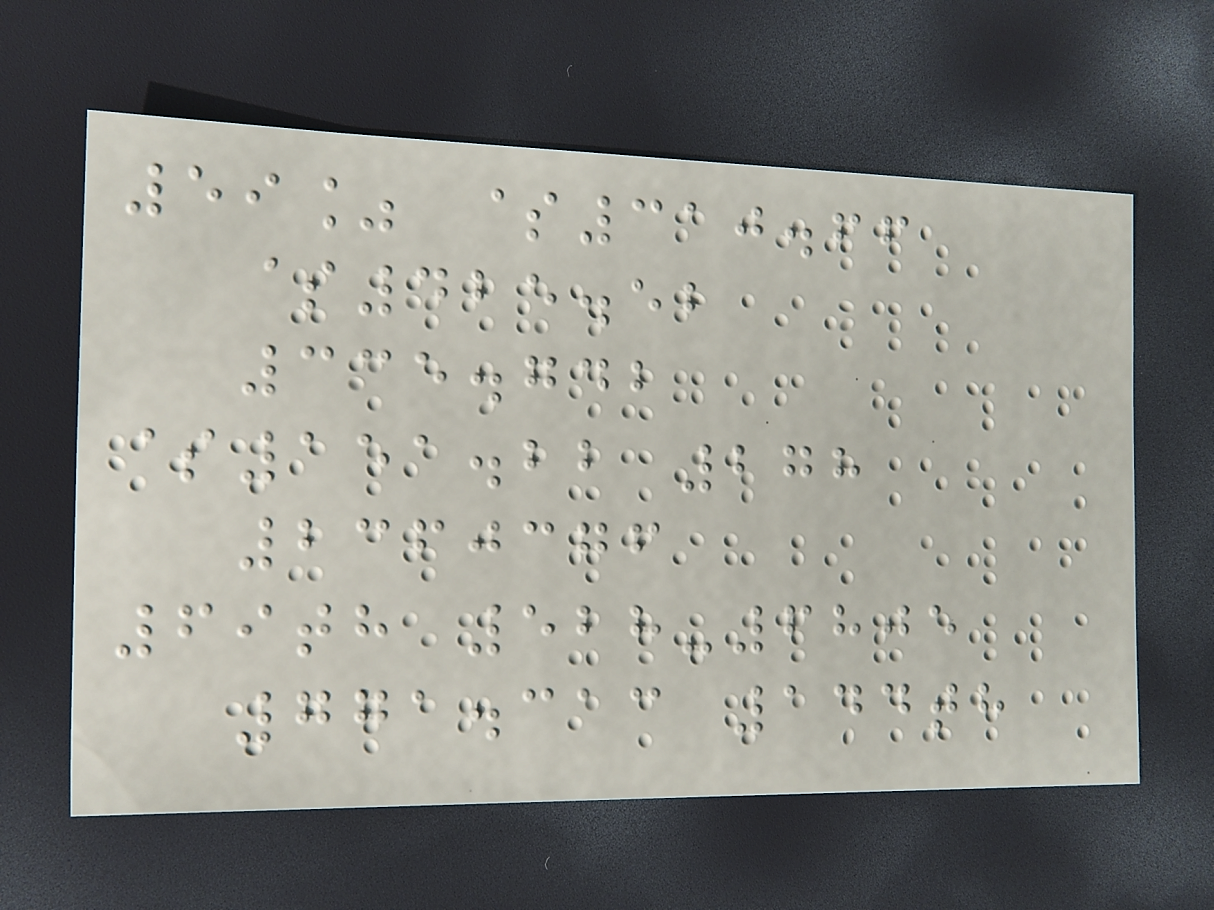59% $310.66
$425.52
335.742
$151.22 278
2360376
69th 528-6805
771.313 144th
